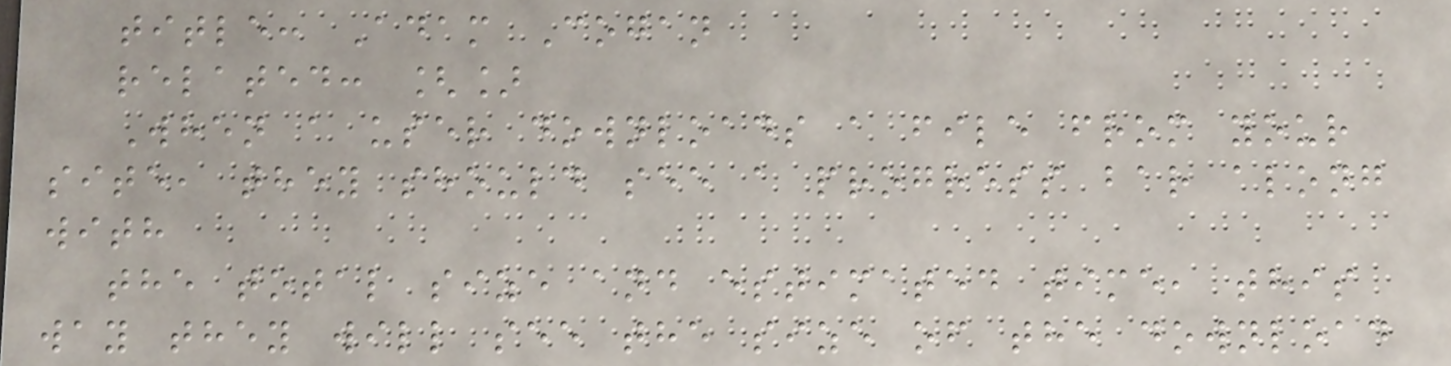title: Adam Cogan
related: []
When a user downloads a file from your
site, they should see a progress bar along
with
the total size and estimated time, this
way they will see the size of the download
